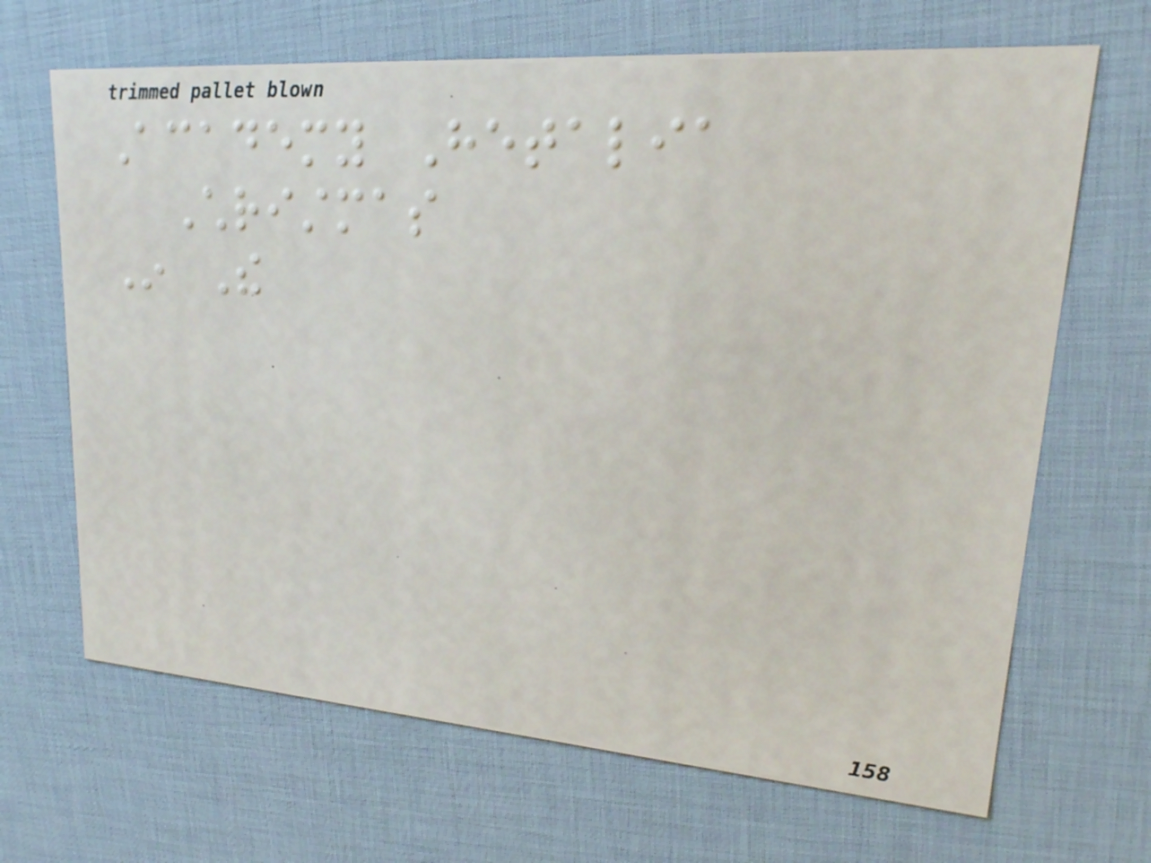Academy Hetalia
Christmas
In The
